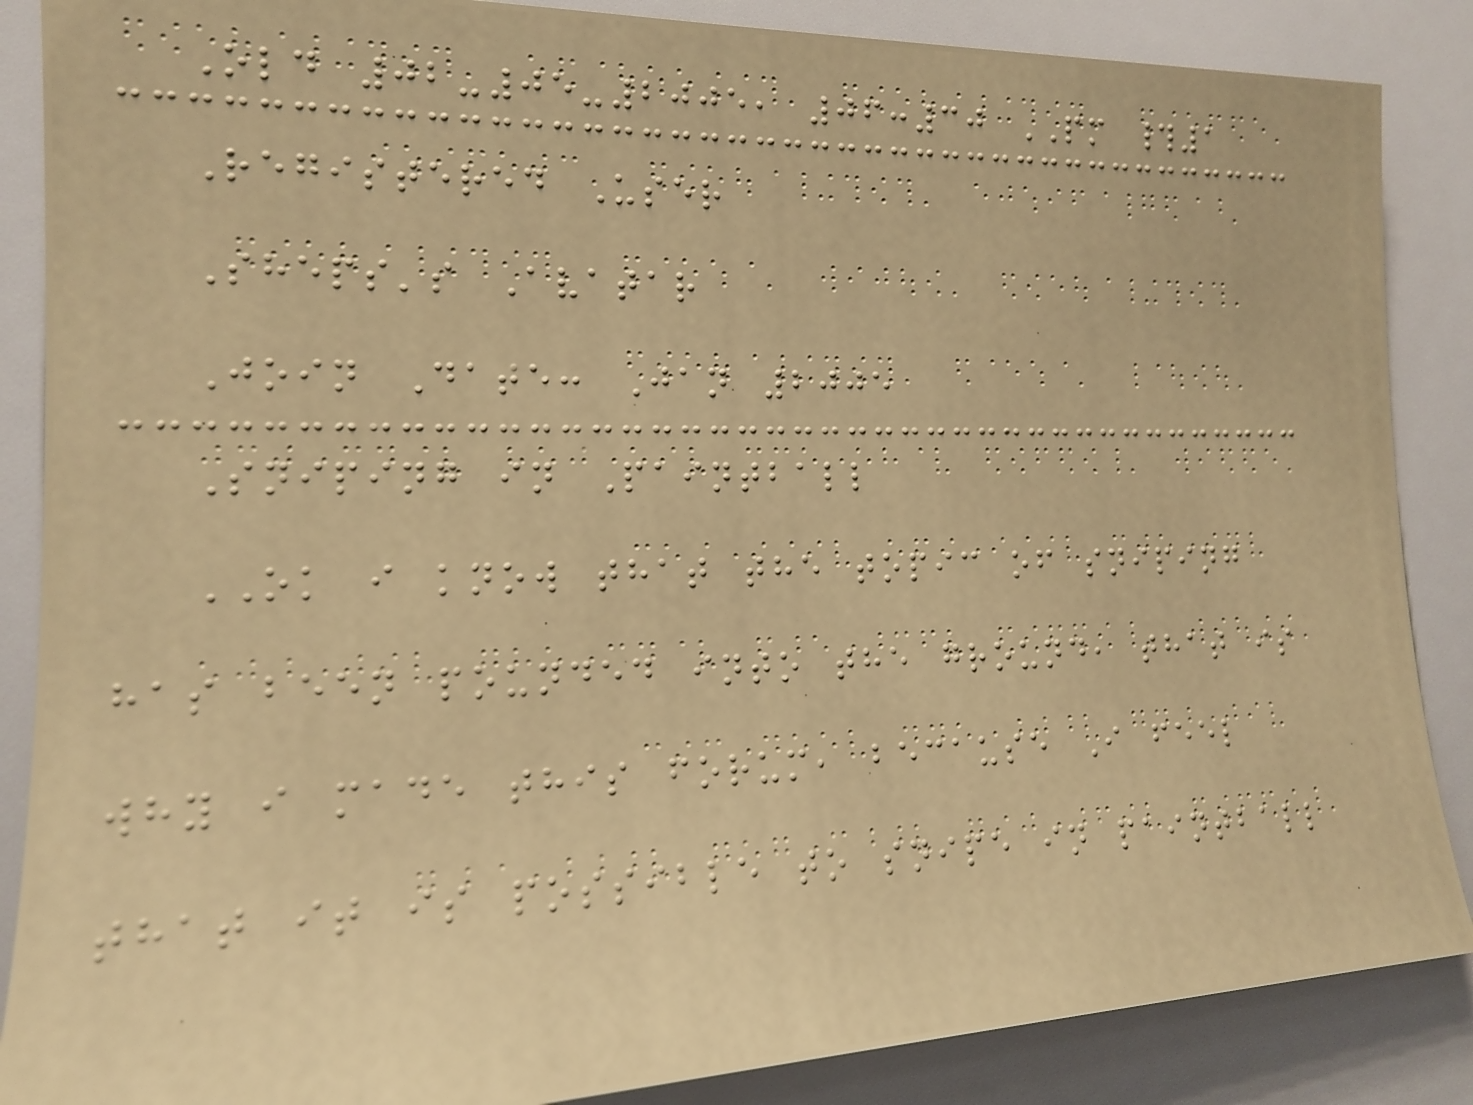Old 02-05-2005, 06:30 PM #1
Registered User
Sheps's Avatar
Join Date: Jan 2005
Sniping in Paintball
OK i know that the topic of sniping
has been pounded into the ground, that is
why i made this forum, because I feel
that it is possible to snipe in paintball
